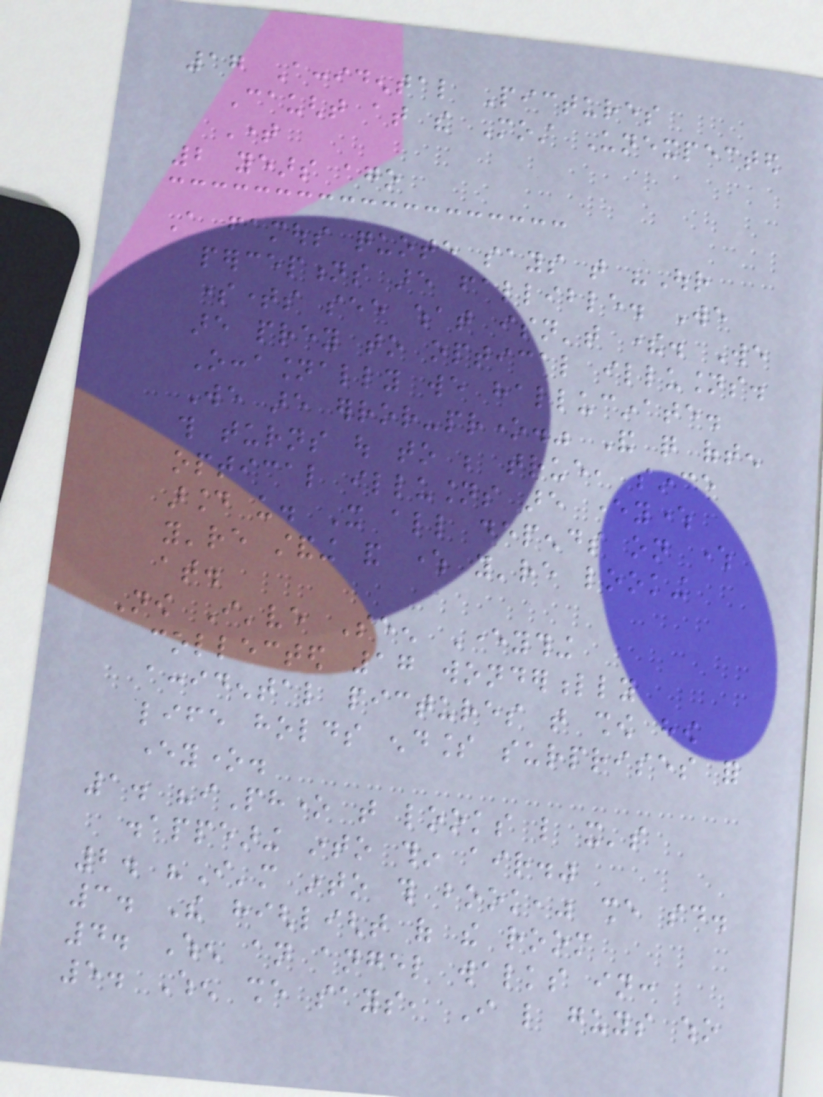17 Accidental Pictures
Caught at the Most Unexpected
Time
2 years ago
A famous quote says that "Our
perceptions are fallible. We
sometimes see what isn't there. We
are prey to optical illusions.
Occasionally we hallucinate.
We are error-prone." And quite often
this turns out to be true, since
optical illusions are everywhere
around us. It all depends on where
you're standing and where you're looking
at.
Now I've Seen Everything
collected 17 wonderfully
accidental pictures that show how
life holds endless surprises for
everyone.
1. "iPhone that looks like it's
disappearing into thin air."
2. "I'm into this book," she said.
3. The highlight of the room
4. When an angel walks in:
5. When she says, I like guys who
